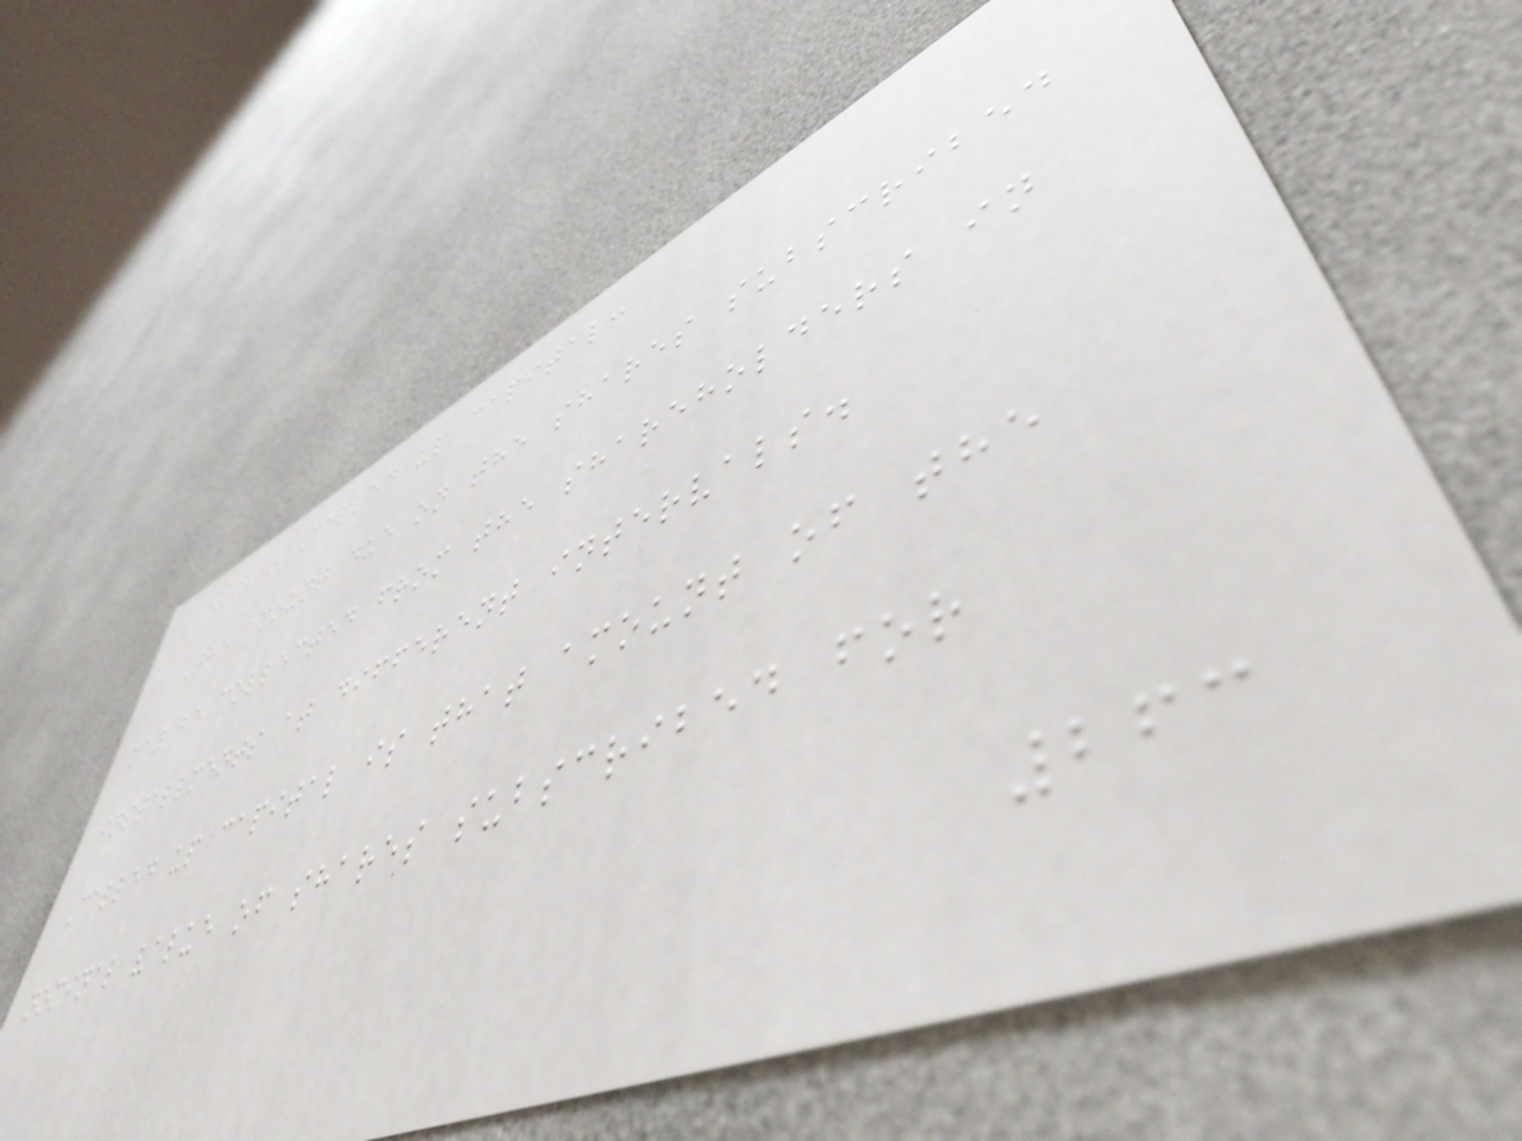(iv) Called up capital:
The amount due on the shares subscribed
may be collected from the shareholders in
installments at different intervals.
Called up capital is that amount of the
nominal value of shares subscribed for
263
